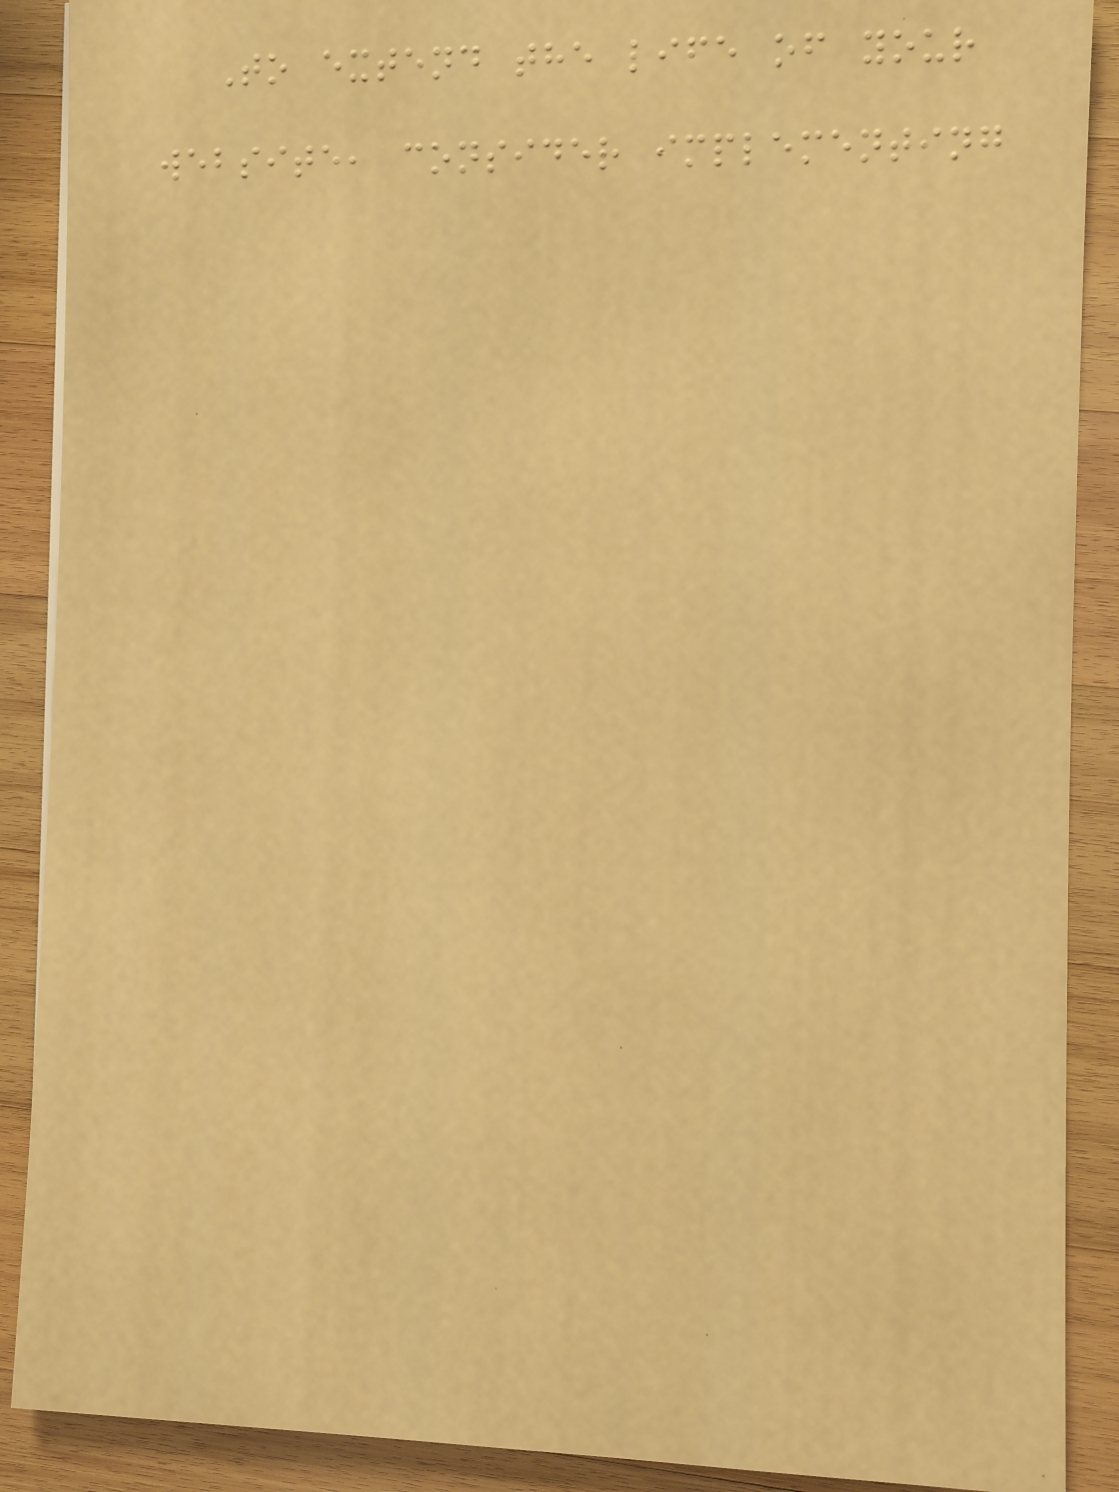To extend the life of your
website, consider implementing
